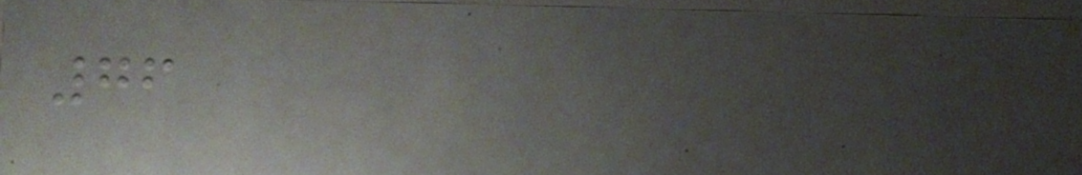76
